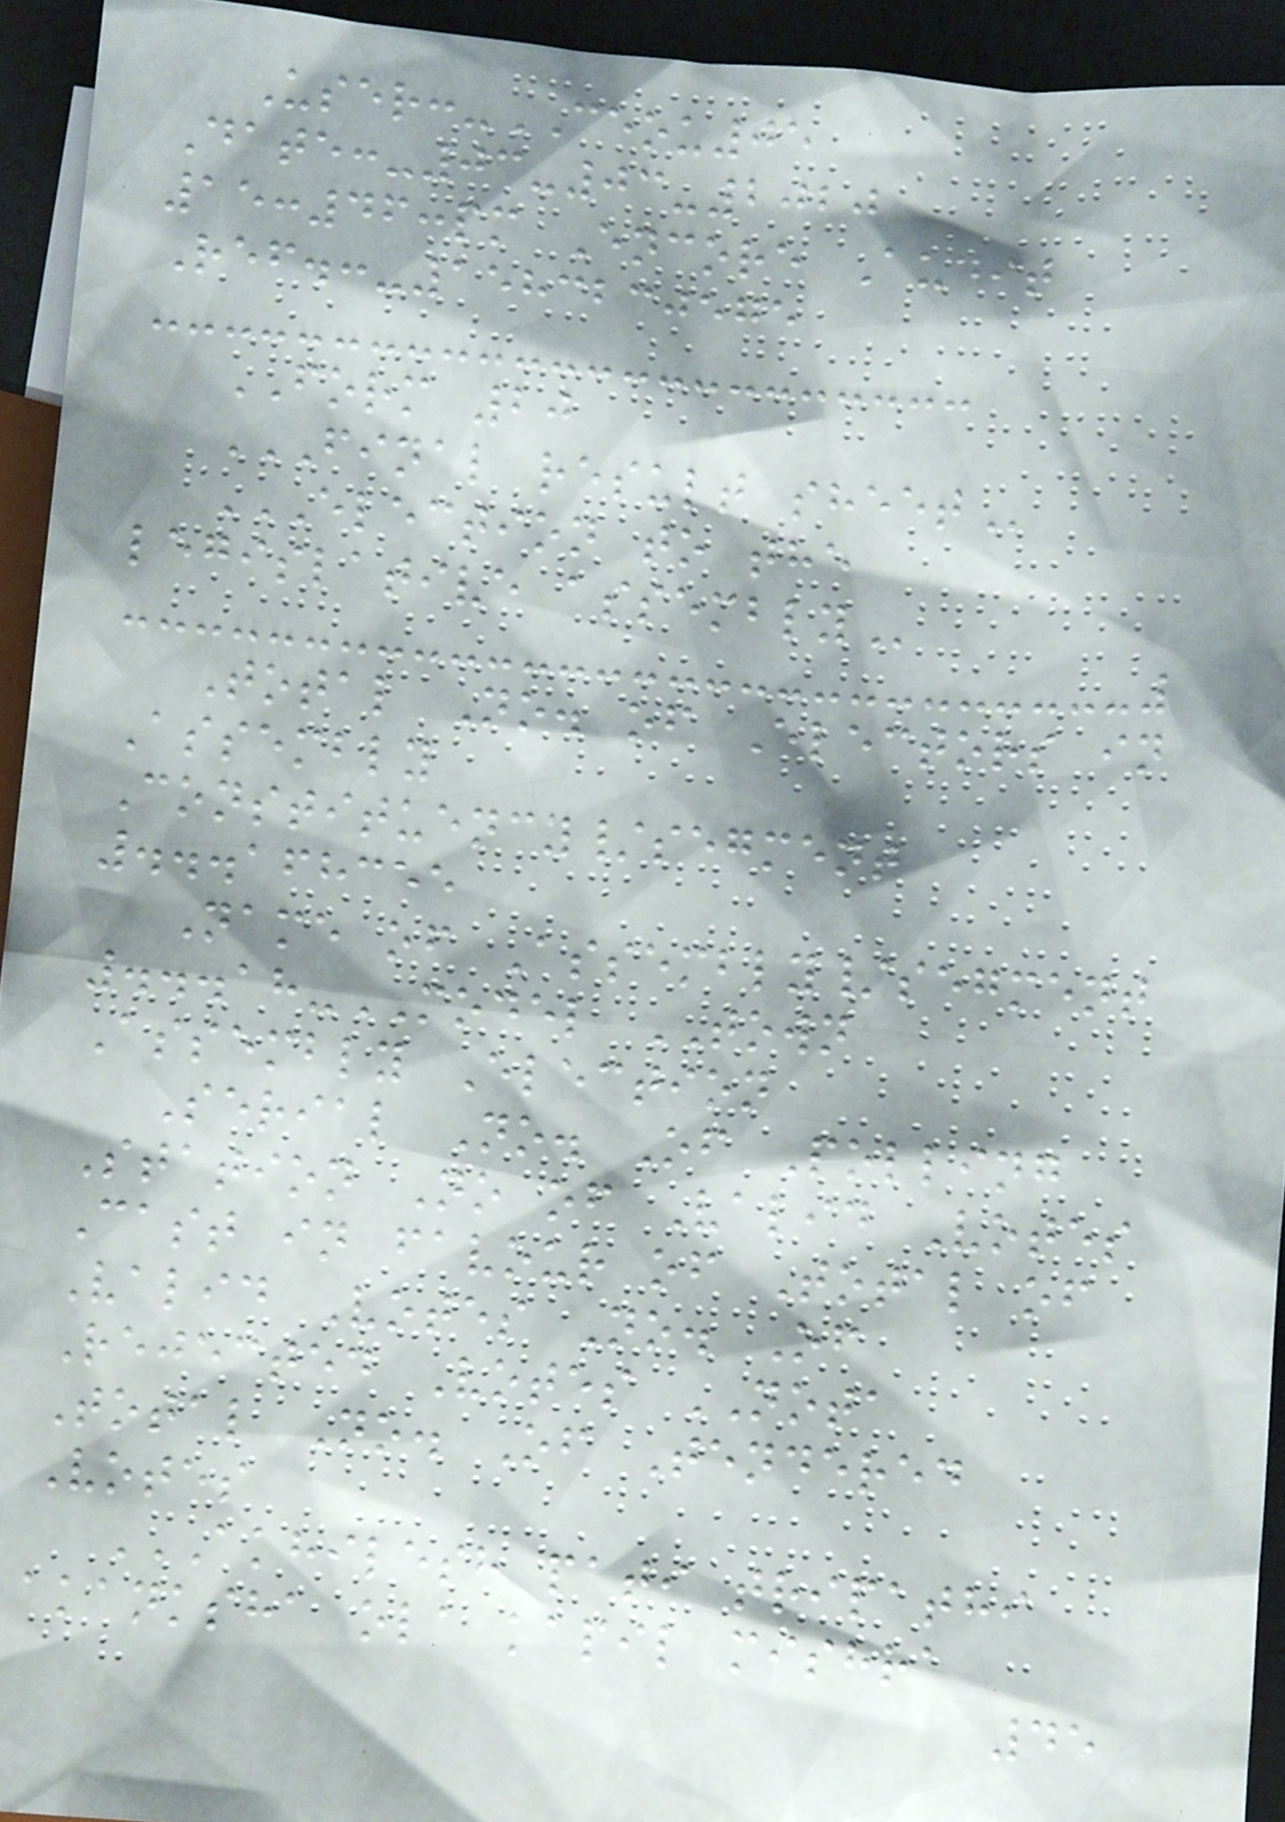User:-CEOU05
Date:-03-03-2020
15:46:pm Encore Audit
Ref.:-1583230575
FORM 20
FINAL RESULT SHEET
ELECTION TO THE
LEGISLATIVE ASSEMBLY
Total No. of Electors in
Assembly
Constituency/segment
...168355
Name of Assembly/segment
...18-MODEL TOWN
Assembly Election
Serial No. Of Polling
Station No of Valid Votes
Cast in favour of Total of
Valid Votes No. Of
Rejected Votes NOTA
Total No. Of Tendered
Votes
AKHILESH PATI TRIPATHI
AKANKSHA OLA KAPIL MISHRA
45
